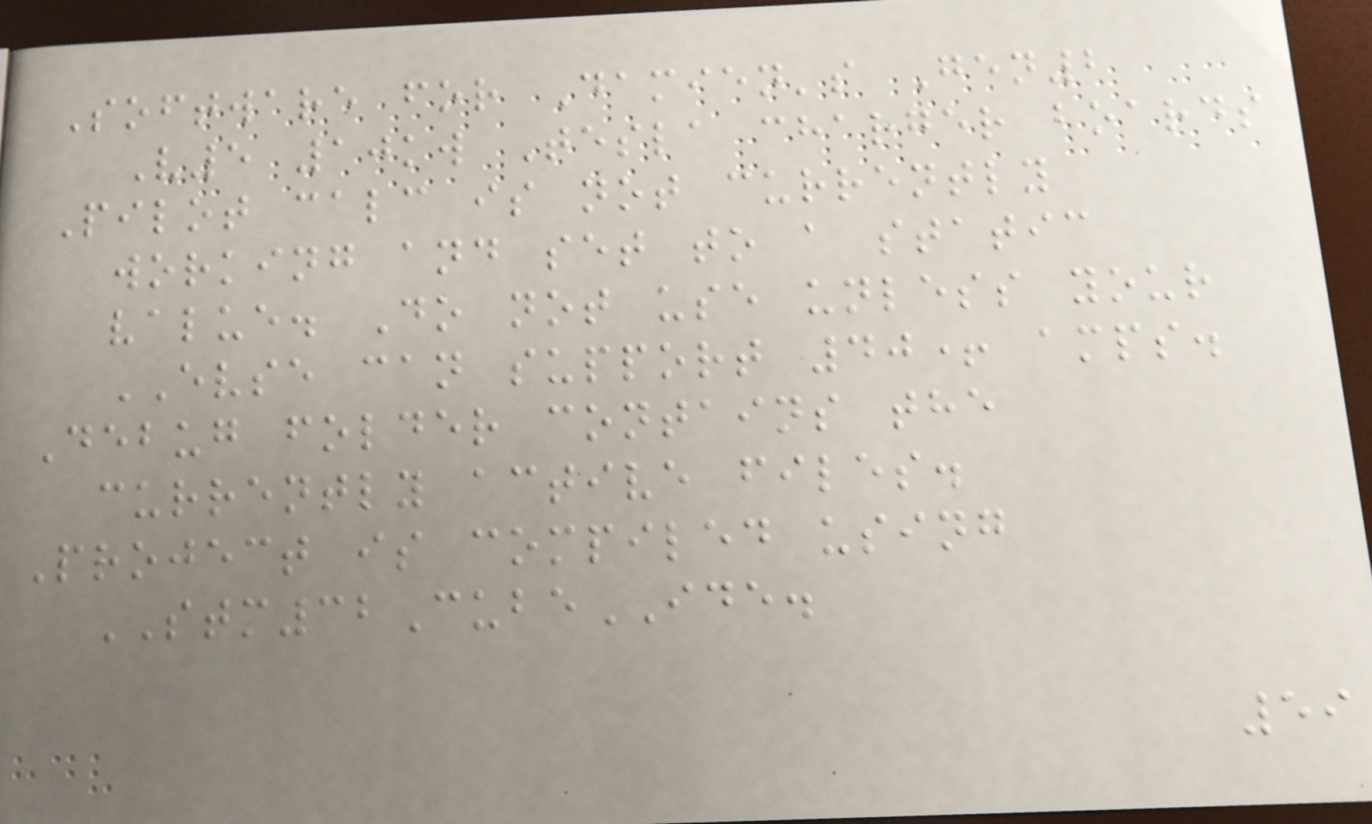Software for Damien's Gen2
V5 10kw Tesla charger boards
Pilot calc is not currently
working and set to a static
value. Do not use unless your
EVSE can support 40+ amps.
Debug folder contains the
currently active files.
Project is compiled using
STM32CubeIDE.
59
